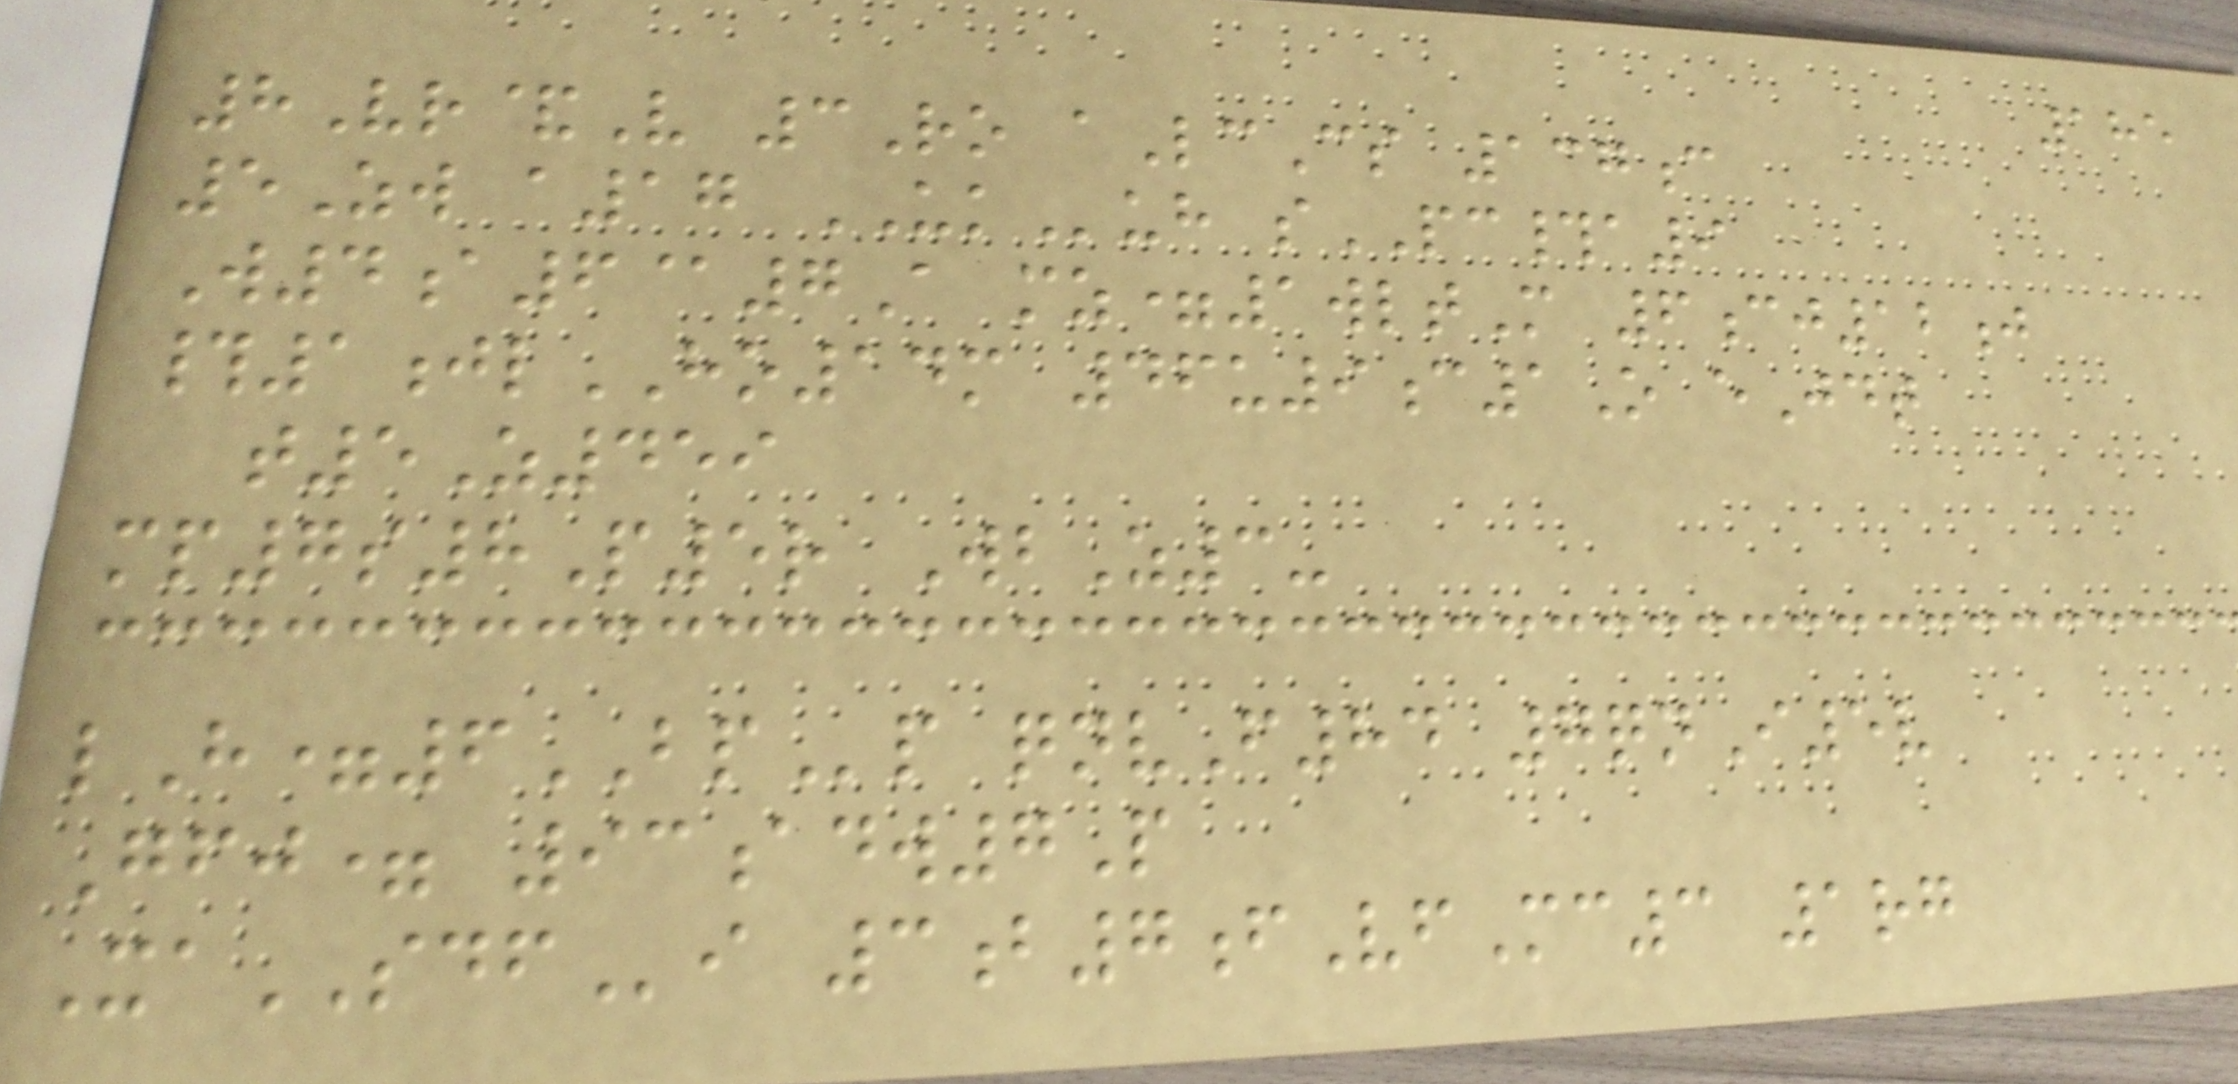185
8Vr&V 3Ro aLcCs 137c
5Zw a17 UKuh sPC#a9
W4a6@7A mz=1wltM 6cj12j
#1jlHO14m 46u9c1O eJdt
t5Z459
mp7s8P5r WbZ3-
lH=6BPp qnvF84 7qnI5v
Gfj= 93adw7P
XaSDFi 3b7fVfMc3 1rg
